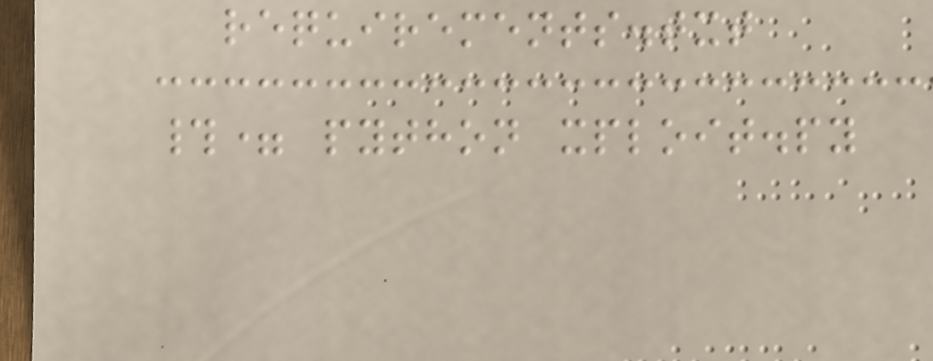requirements.txt
#= python xploit.py
